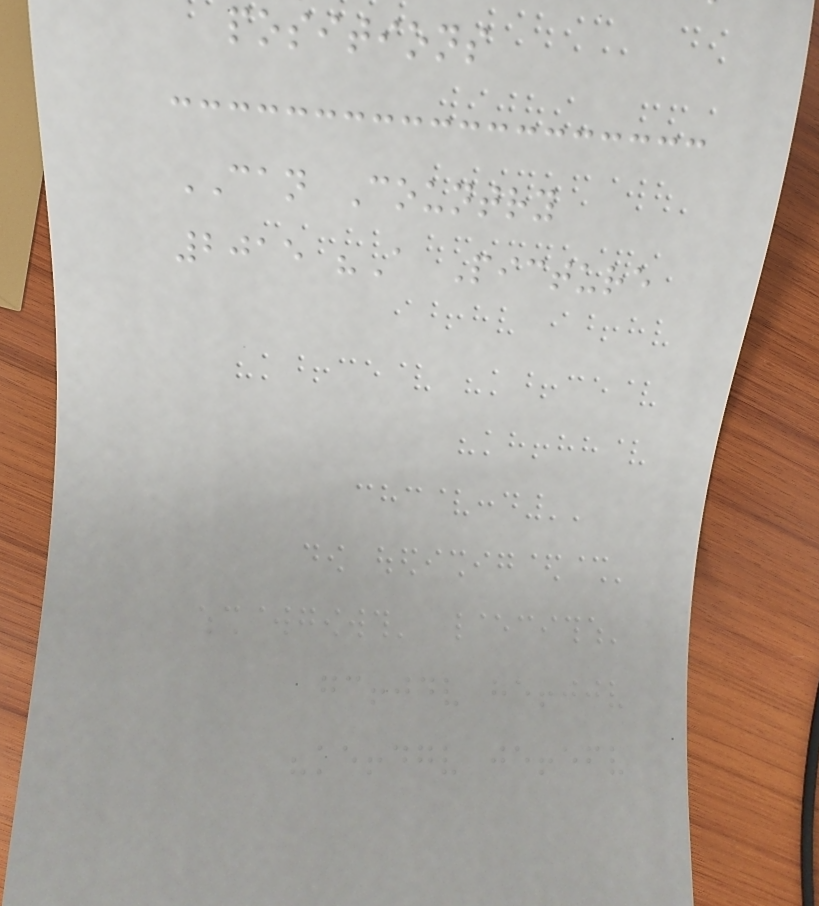positions
CAN Country
2015 "A Picture
